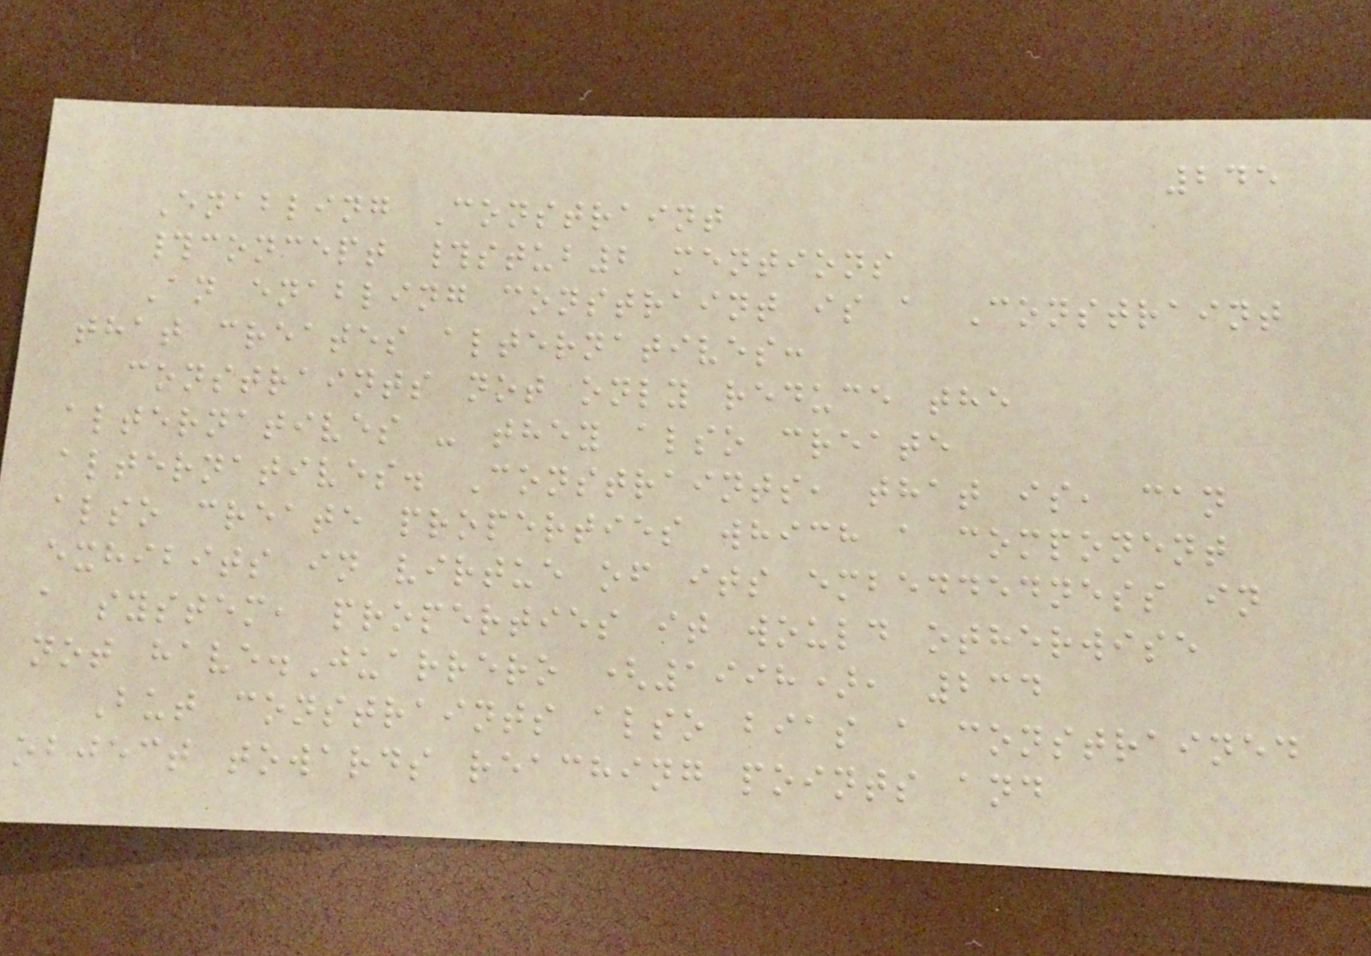245
Enabling Constraint
#concept #stub2 mentions
An enabling constraint is a Constraint
that creates alternatives:
constraints not only reduce the
alternatives - they also create
alternatives. Constraints, that is, can
also create properties which a component
exhibits in virtue of its embeddedness in
a system, properties it would otherwise
not have.Juarrero (1998), 234
But constraints also bias a constrained
object towards reaching points and
